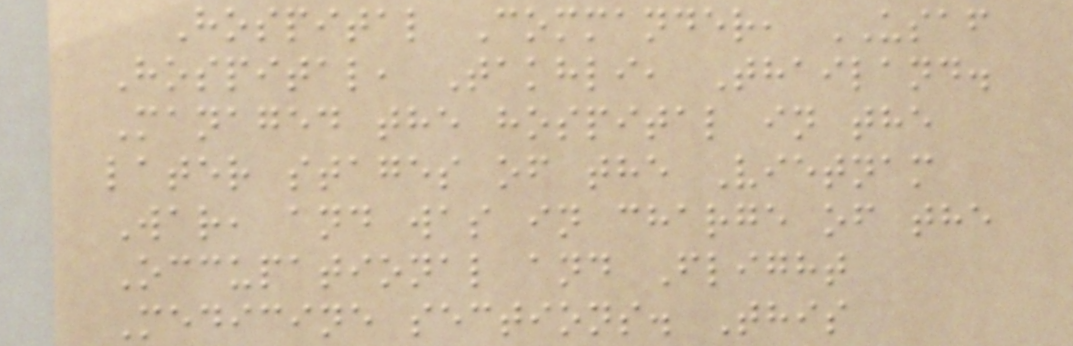Hospital Commander, USAF
Hospital, Takhli, Thailand.
Managed the hospital in the
later stages of the Vietnam
War, and was in charge of the
Occupational and Flight
Medicine sections. This
